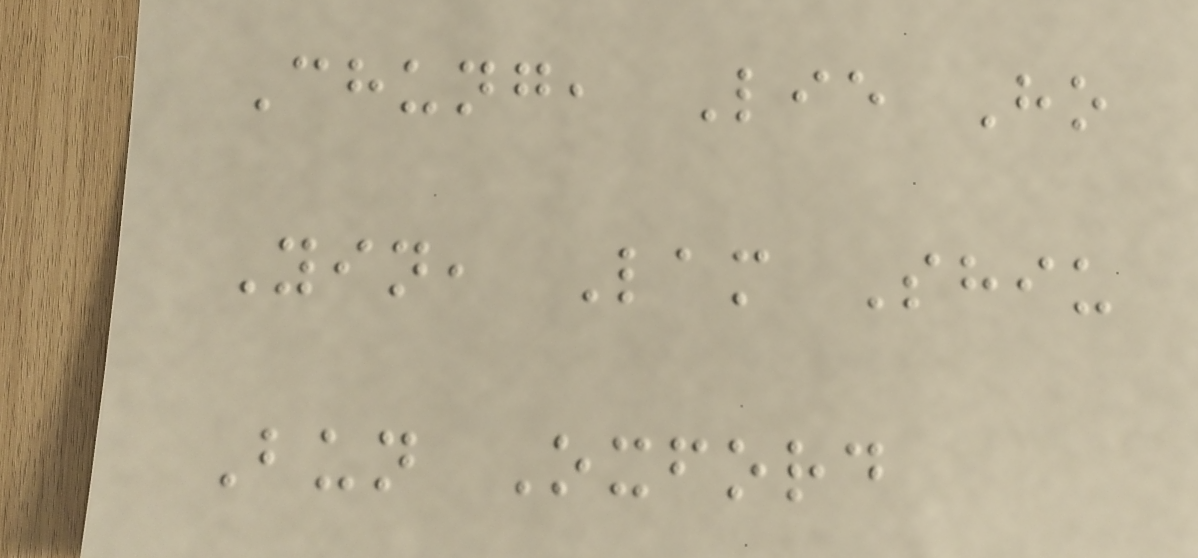Chung, Lie Ho
Yin, Lam Shiu
Bun Oxford
